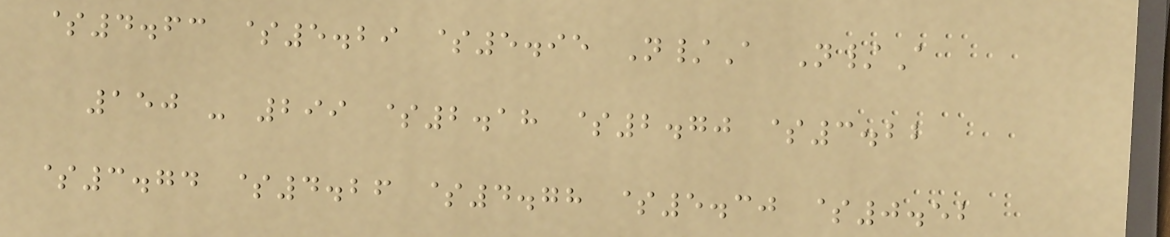$4.63 $5.29 $5.95 N/A N/A
150 - 299 $2.18 $2.70 $3.22
$3.74 $4.26 $4.78 $5.30 $0.52
